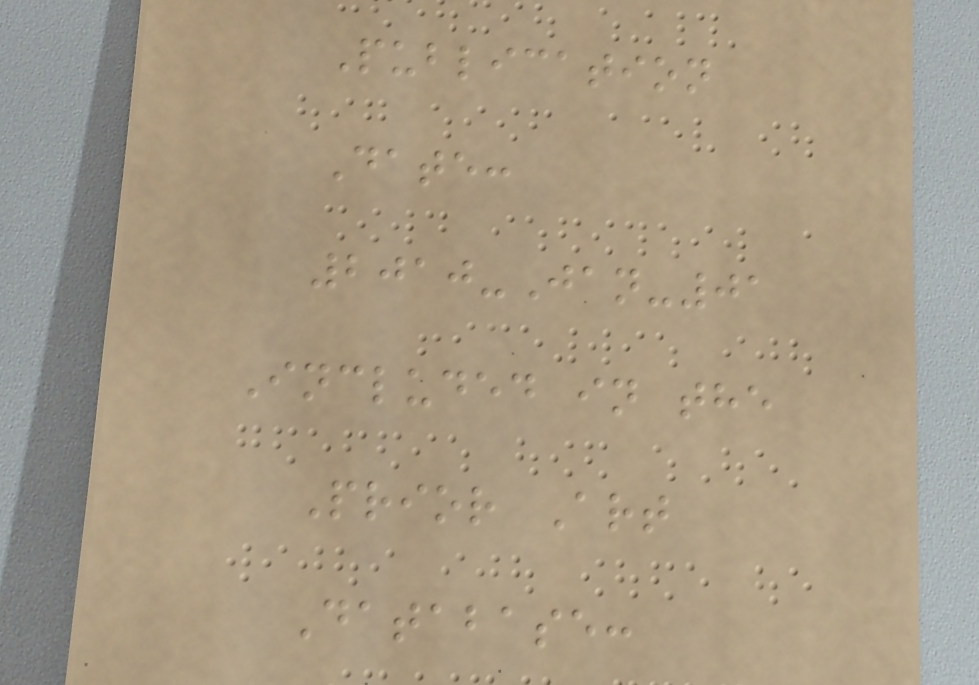Publication
Date:
2010-Jan-01
Included in the
Prior Art
Database:
